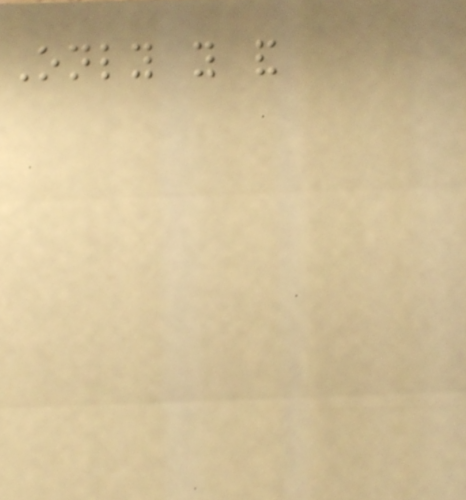Only you and
